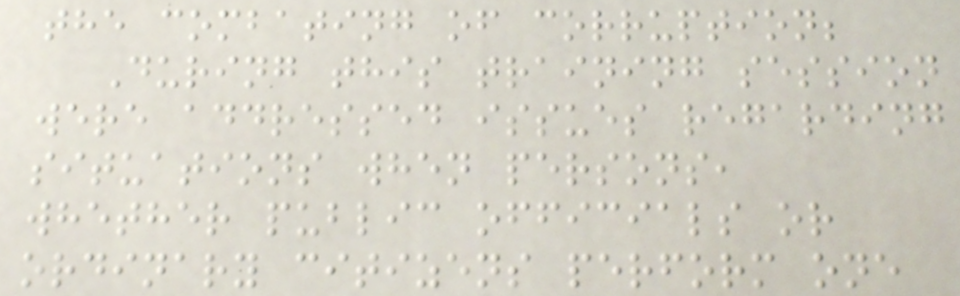the combating of corruption;
During this training session
were addressed issues regarding
situations when persons,
whether public officials or
ordinary citizens perform one
